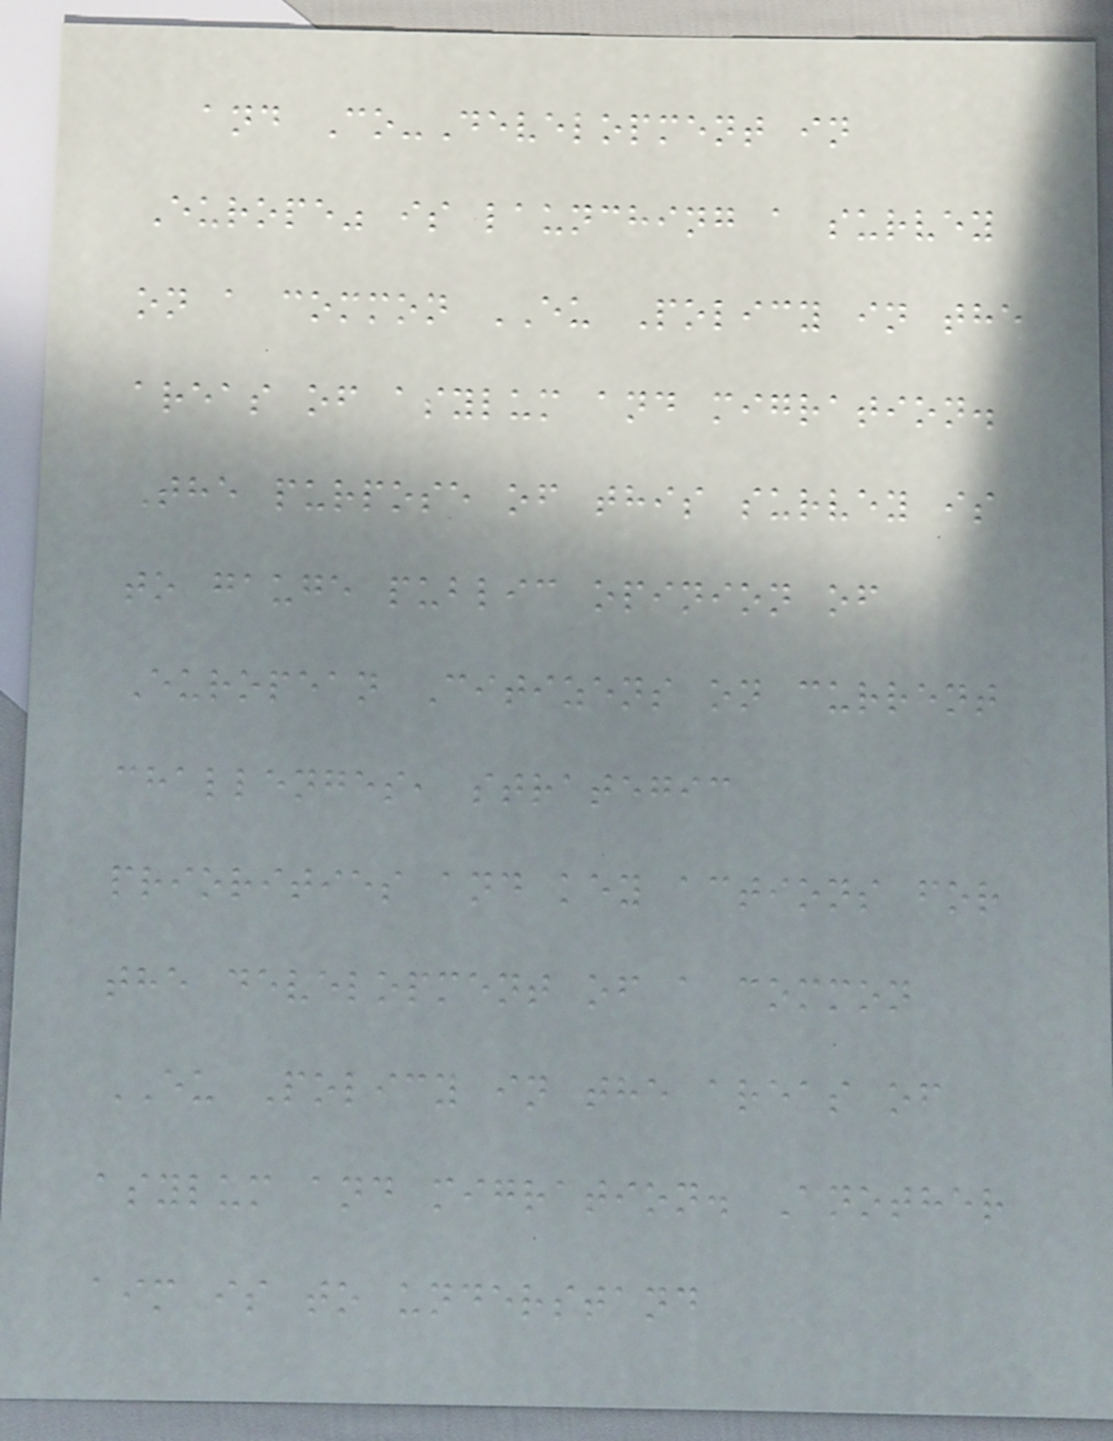and Co-Development in
Europe" is launching a survey
on a common EU Policy in the
areas of asylum and migration.
The purpose of this survey is
to gauge public opinion of
European Citizens on current
challenges, strategic
priorities and key actions for
the development of a common
EU Policy in the areas of
asylum and migration. Another
aim is to understand
